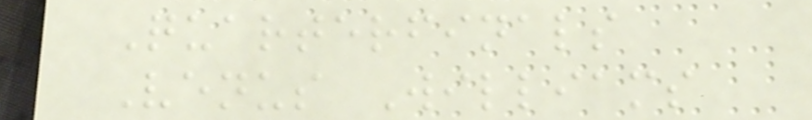Quarterfinals
Venus Williams
